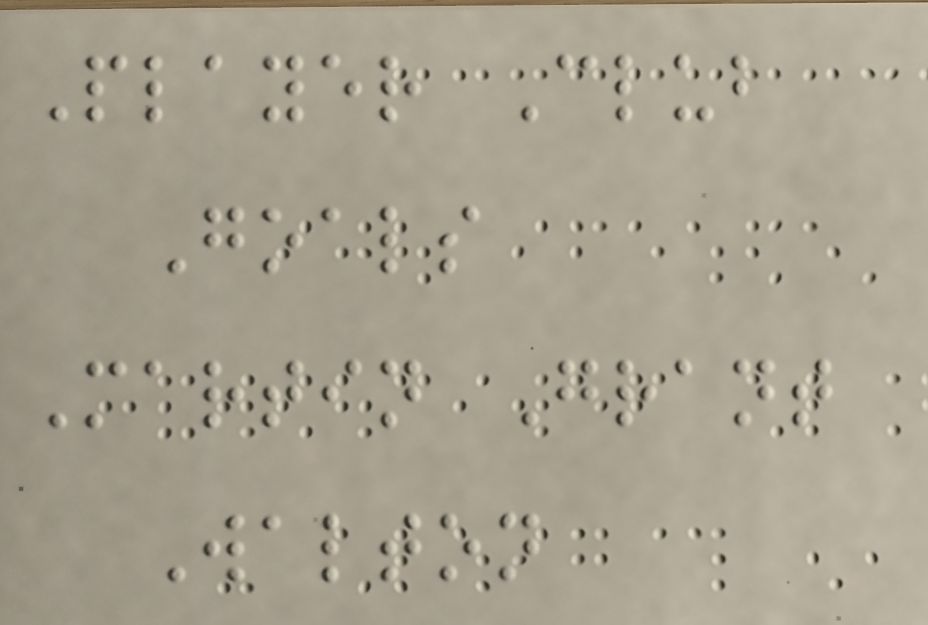Player Club
Goals
Martin Grant
Walton
